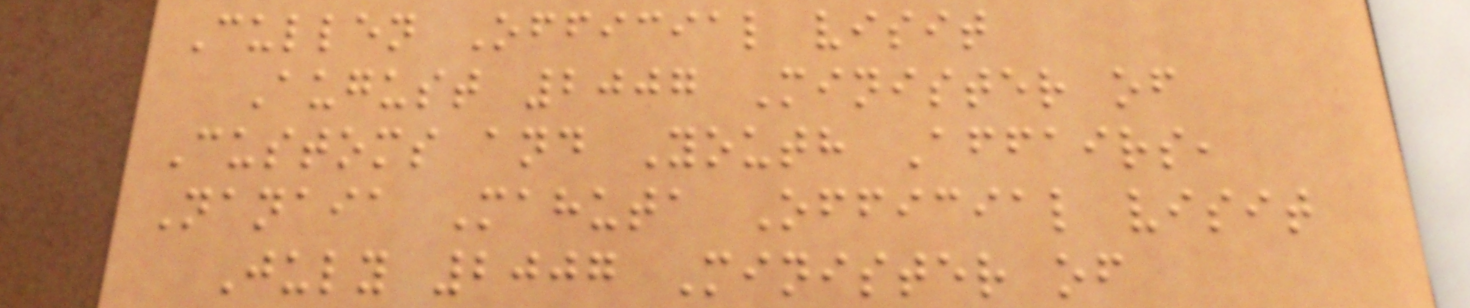Cullen Official visit
August 2007 Minister of
Customs and Youth Affairs,
Nanaia Mahuta Official visit
July 2007 Minister of
